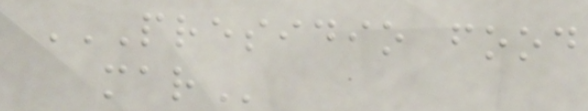PRESIDIO FOOD
MAR
